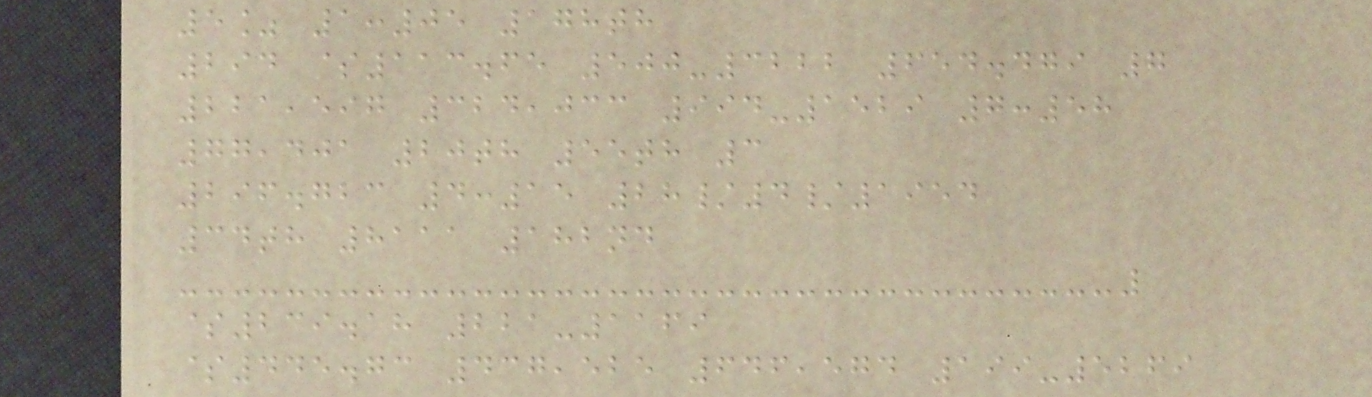5% 1:05 178th
294 $113.65 500-3222 654.479 7
221,597 324,033 994-1529 7:58
77,401 20th 55th 3
296.723 4:15 28/4/1954
34th 8111 182nd
$239.18 221-1169
$445.73 437,525 646,574 199-5269
